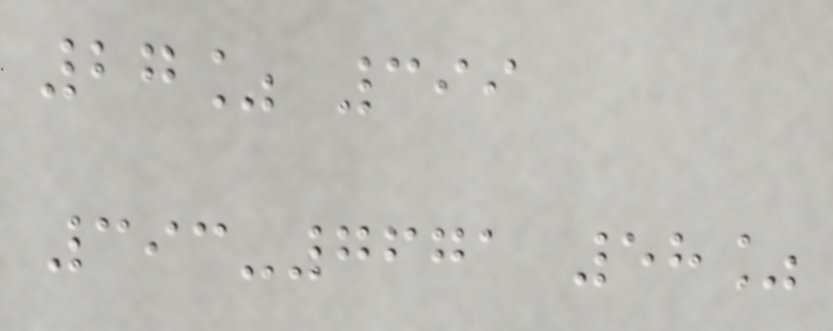27% 399
393-7671 58%
